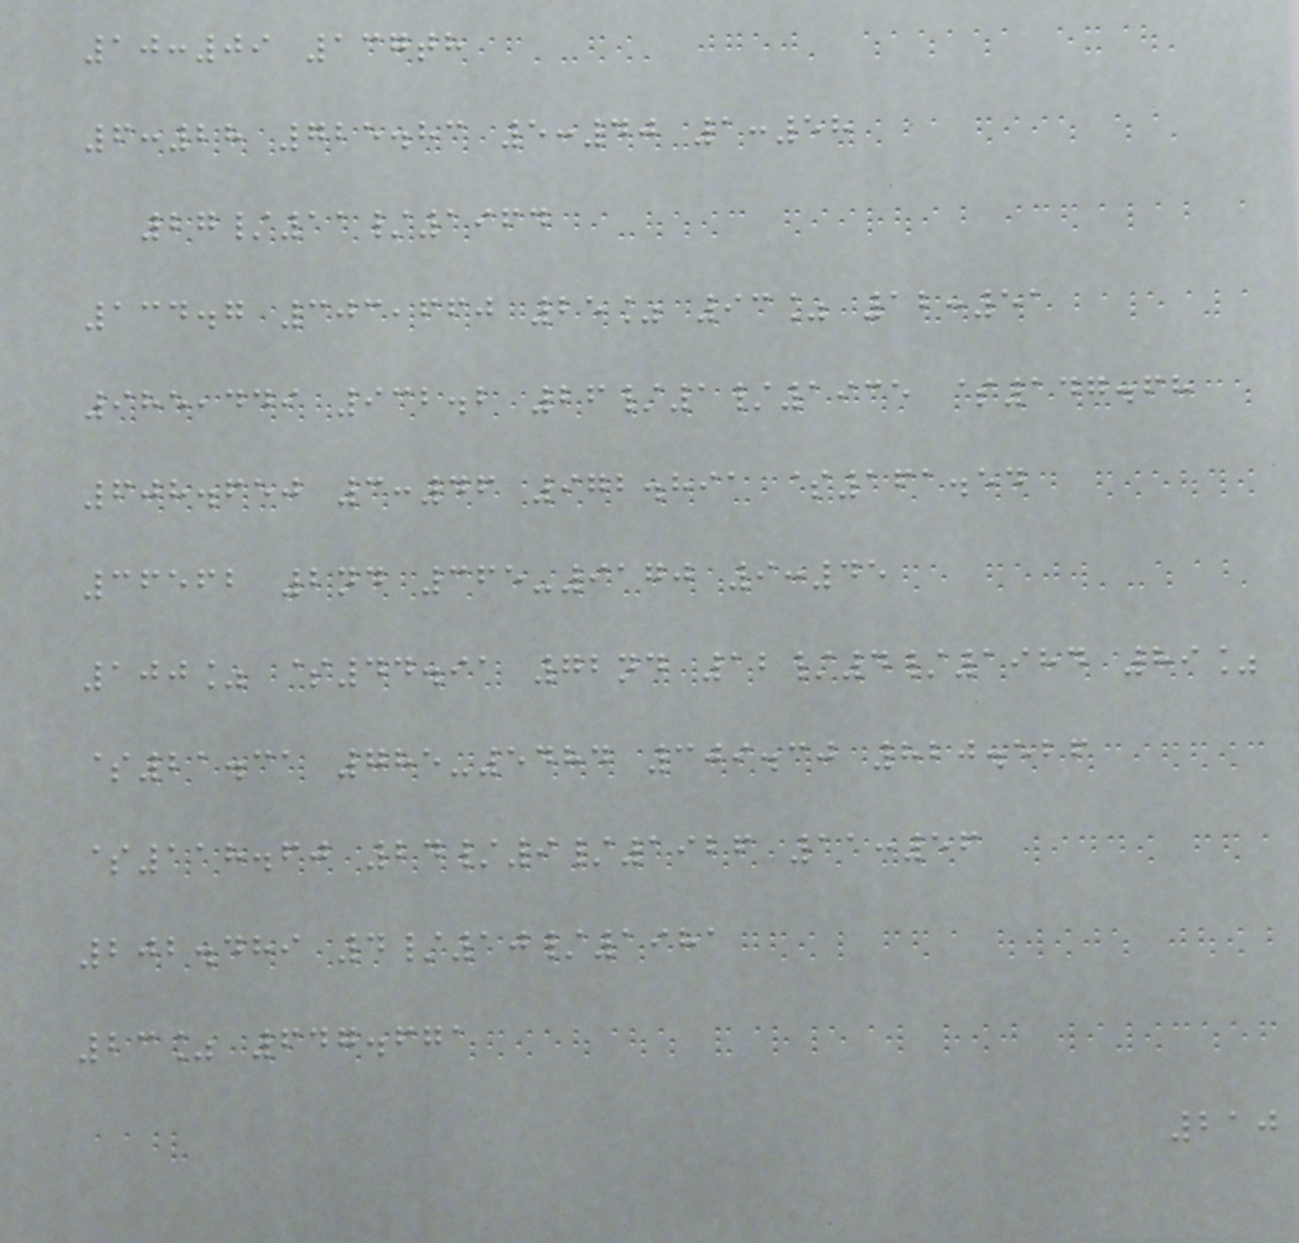10:09 137th
6:28 725.83 5:40 1:58
27/11/1964
134.7 303,660 25% 93% 12:51
985,449 932.2 26/1/1935 $147.68
608.650 3:46 972.891 $161.54
36562 2nd 365-9170 9:45
100% $44.91 72nd 12/4/1984 89%
$21.31 785-5484 309.30 820.526
$118.60 24/9/1926 11:56
202.489 4/10/1981
23% 647.671
210
